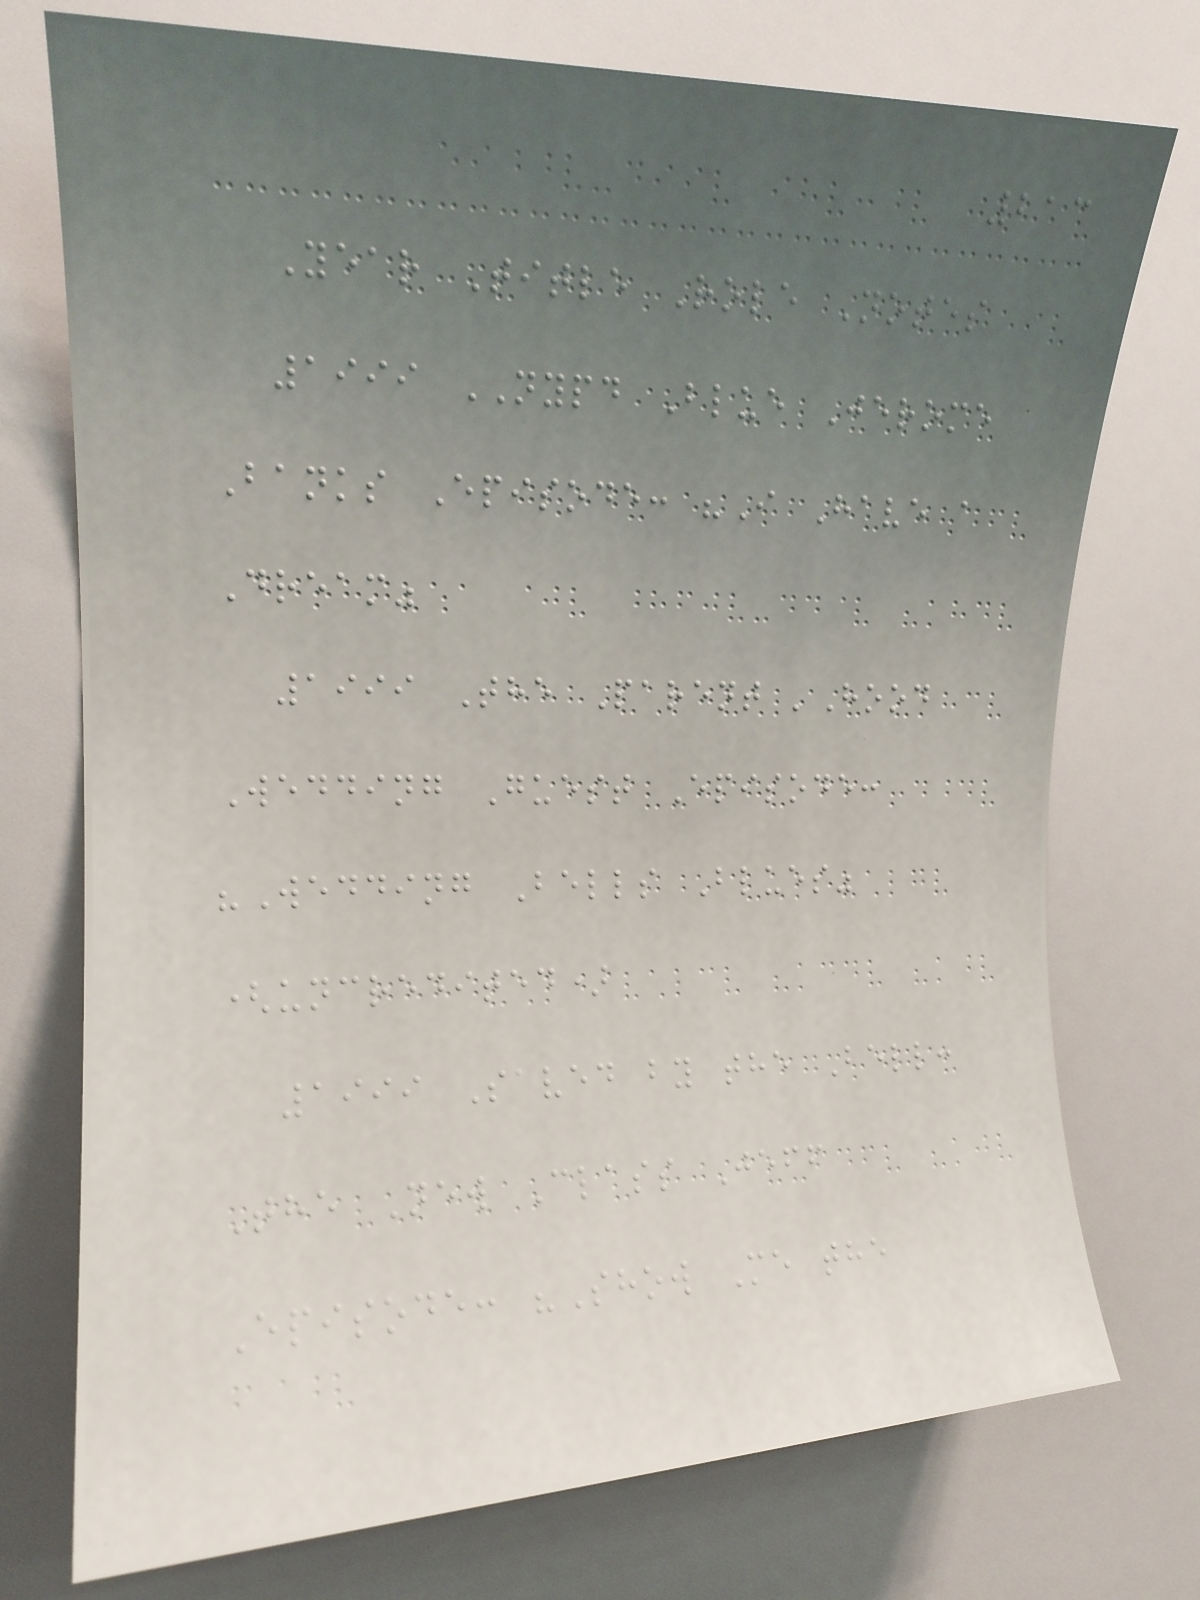213
Year Title Role Notes
1999 NYPD Blue Jerome
Banks Episode: "I Have a
Dream"
1999 The Parent 'Hood
Wedding Guest Episode:
"Wedding Bells Blues"
(uncredited)
1999 Saved by the Bell:
The New Class Jeff
Episode: "Show Me the
